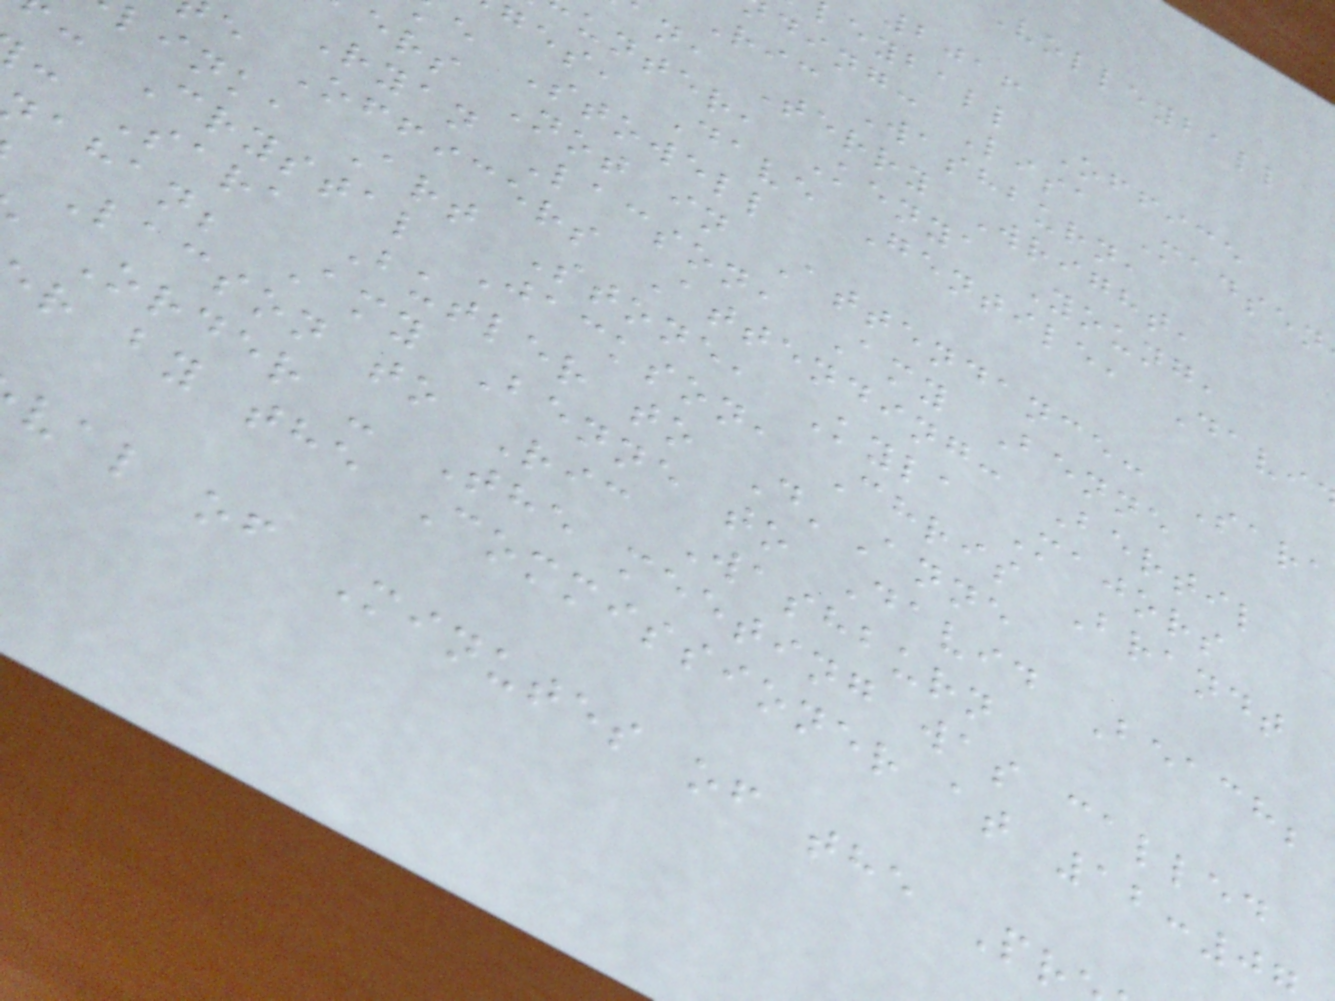volleyball
eyball Office
ding: Lisa Madsen
Ric Washburn,
n, Terry Wright,
unter, Kenya Young,
ges, Dave Gentile, Davi
e Stowell
ers Not in Attendance: Sara
Ryan Lacson, Amy Benne
e Officers Attending: Bertil
link, Art Stone, Kyla Majors
: Crystal Jackson, Chris Brandt
: Sara Butler to D'Anne
ahan; Amy Benne to David Beach;
Lacson to Ric Washburn
Order - The meeting was called
r by the Commissioner at 12:0
val of Minutes of the Pr
